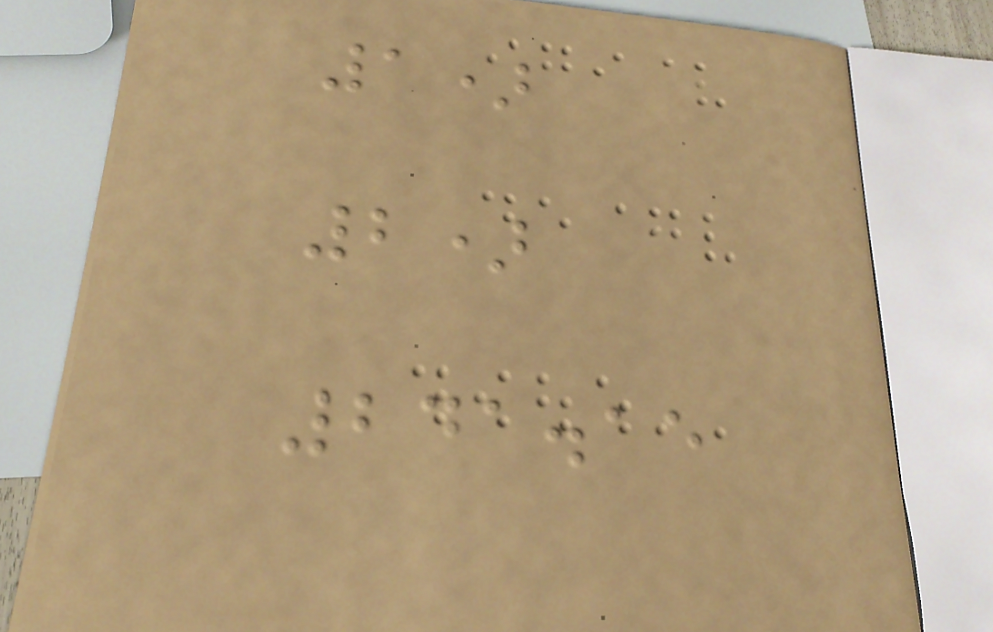1)
2)
241.15
